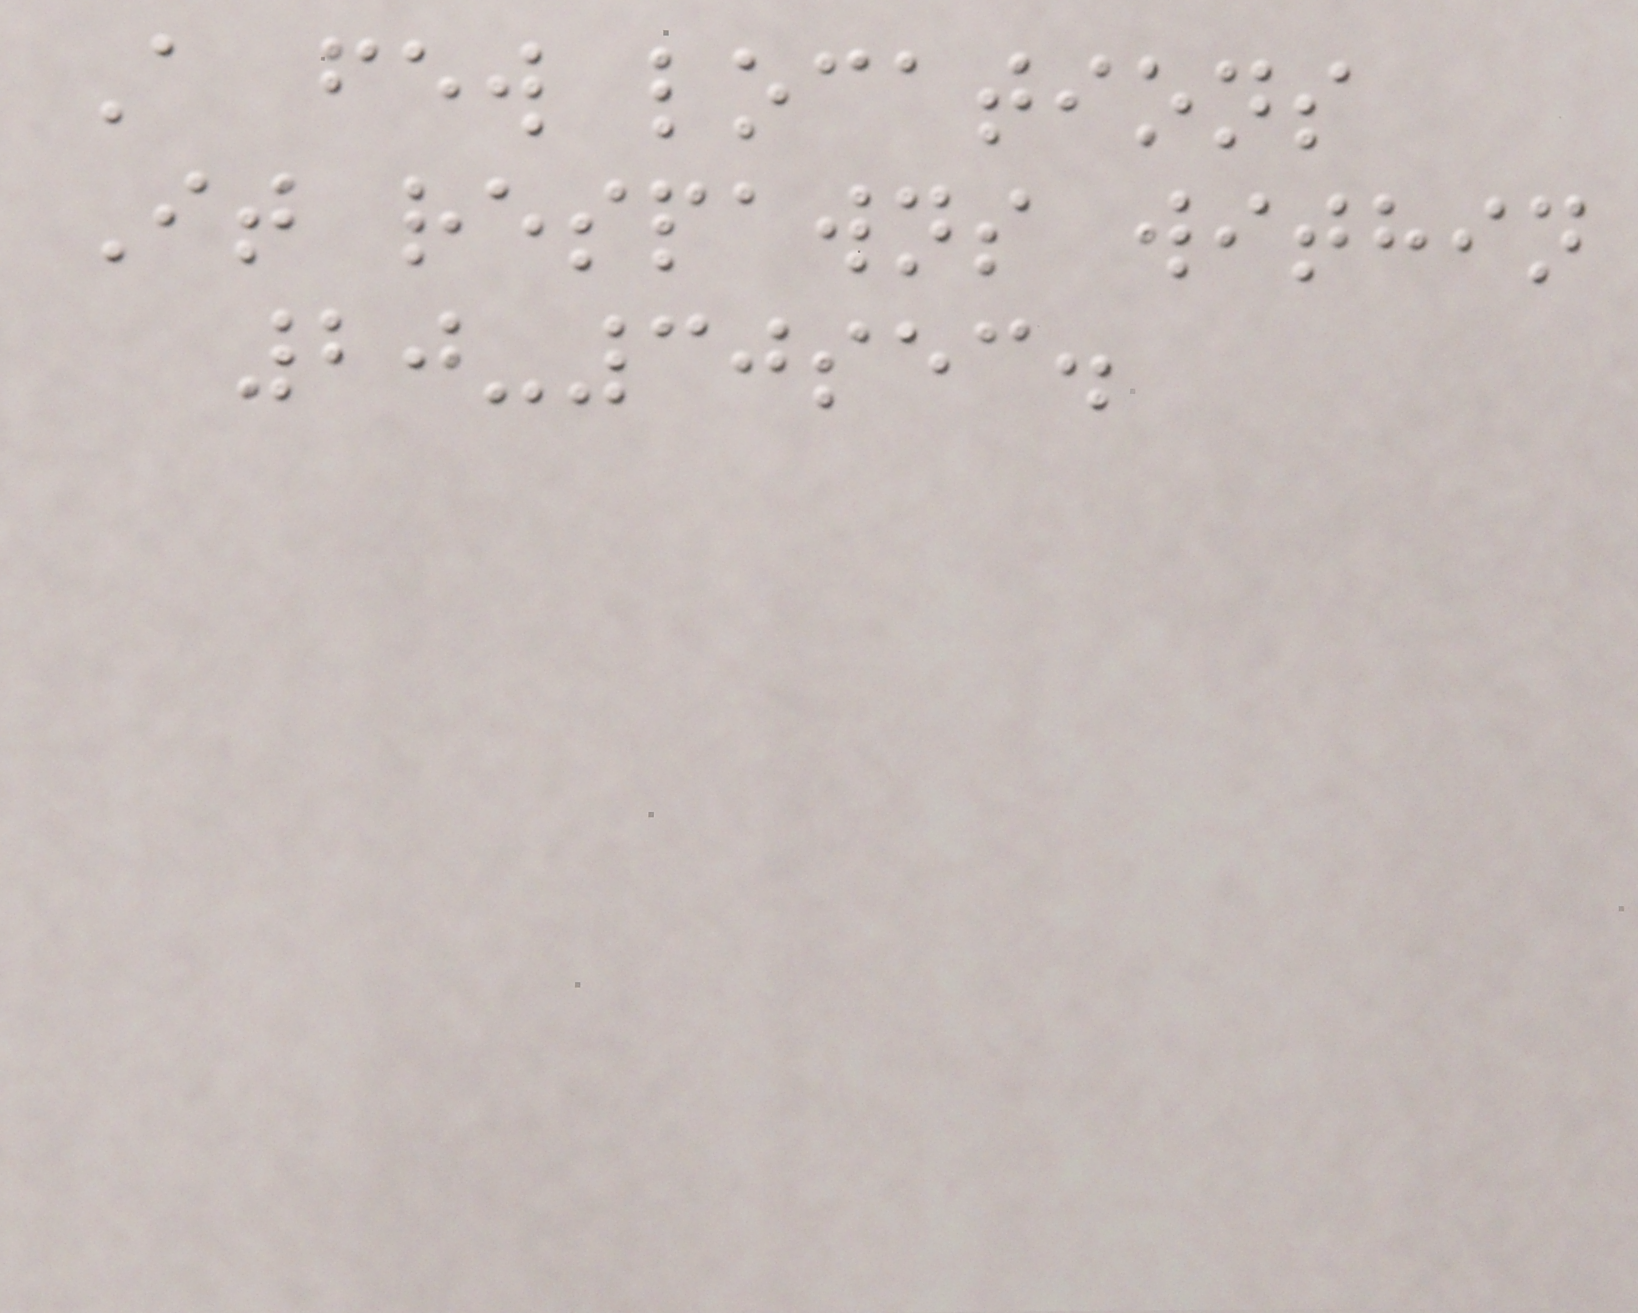A few locations
It respawns within
20-30sec.
